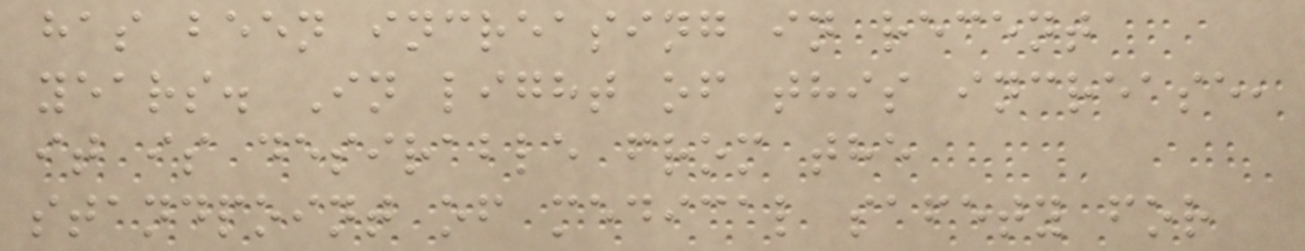has been increasing in recent
years. In light of this increase,
it is desirable from the
standpoint of medical safety for
